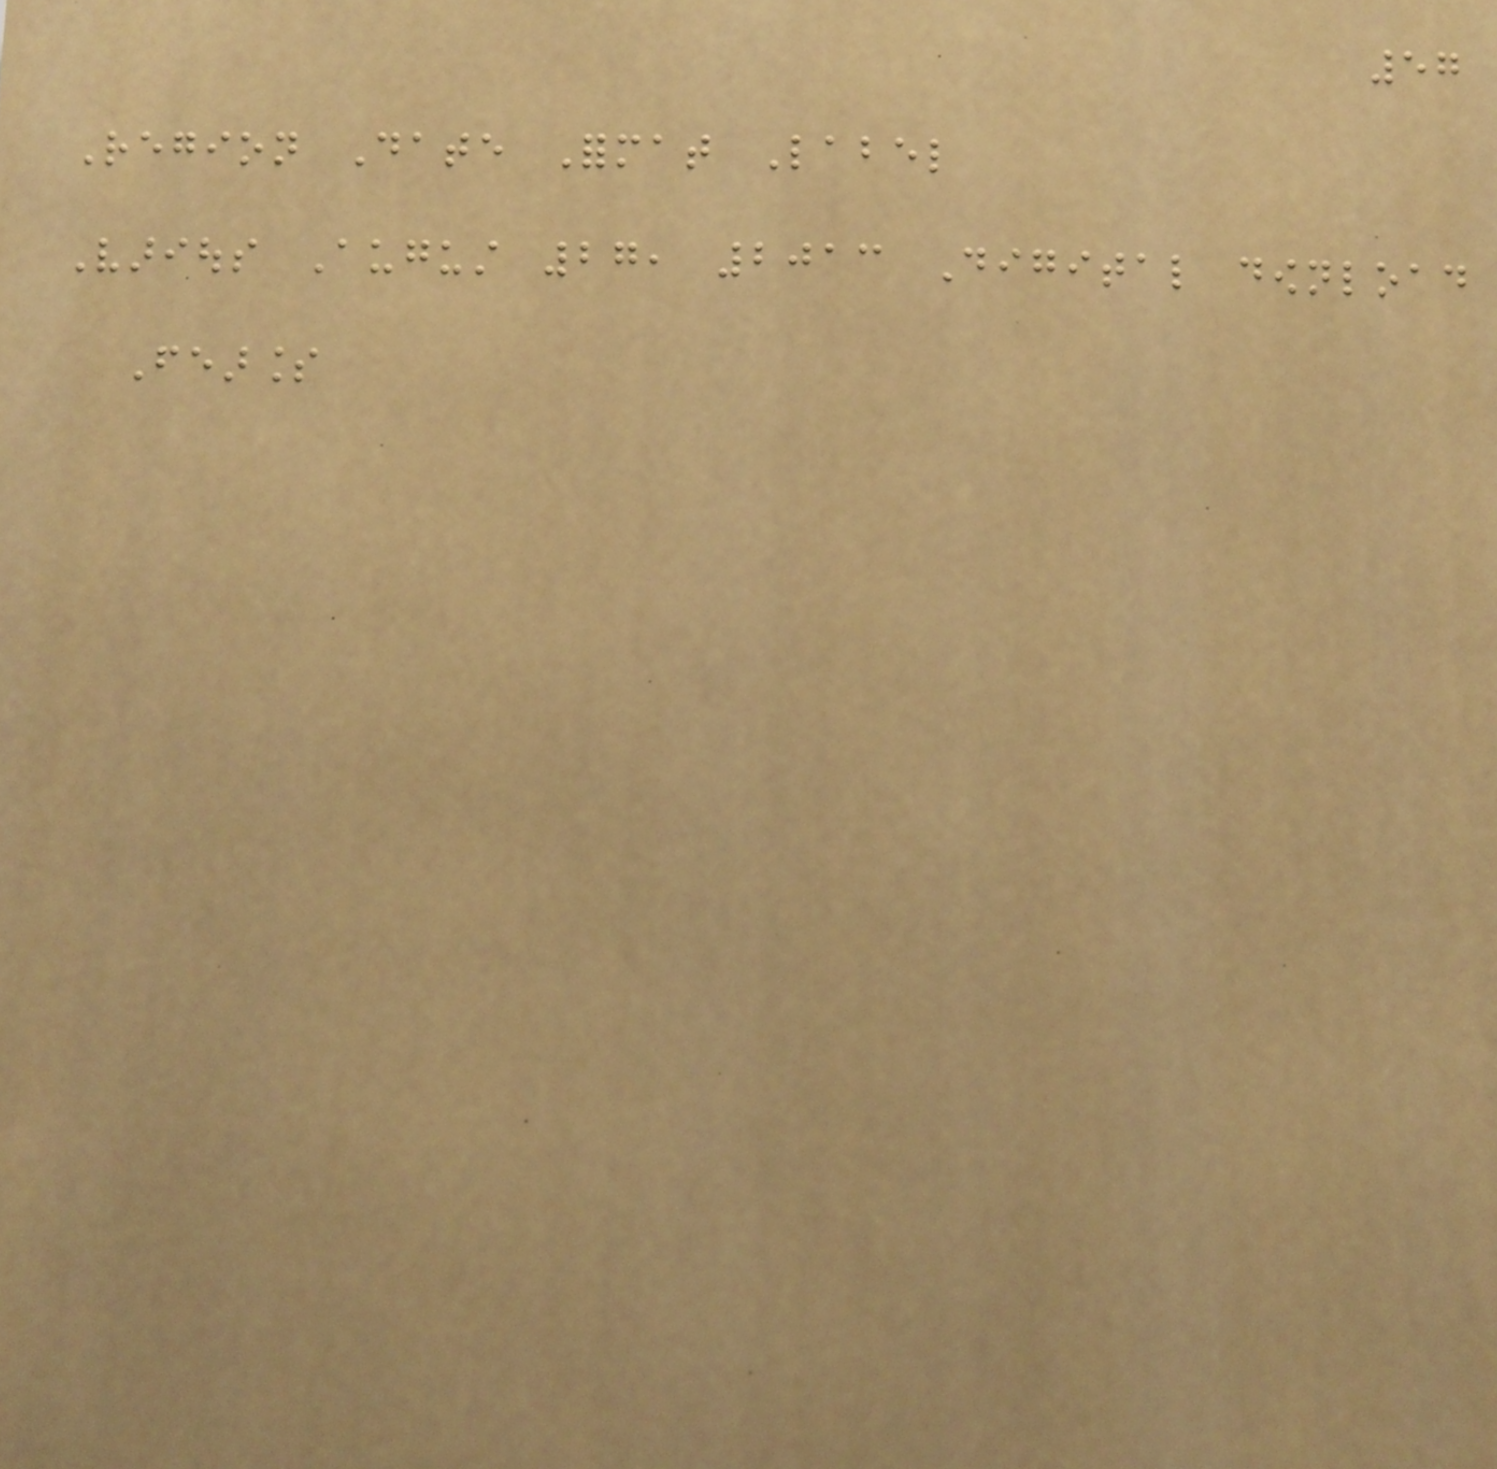57
Region Date Format Label
Various August 27, 2013 Digital download
Fearless
